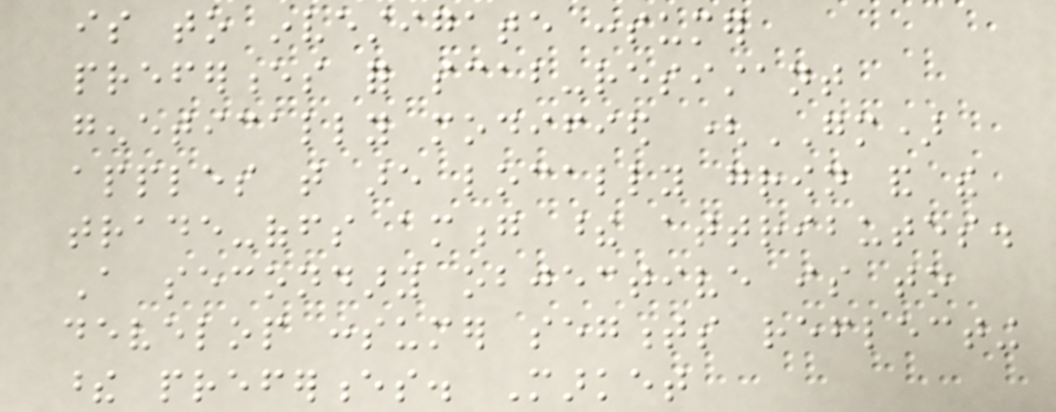is to investigate consumer
preferences for scab-resistant
genetically modified (GM)
apples that are locally grown and the
trade-offs among these attributes.
A secondary objective is to
develop consumer segments reflecting
these preferences. Market
